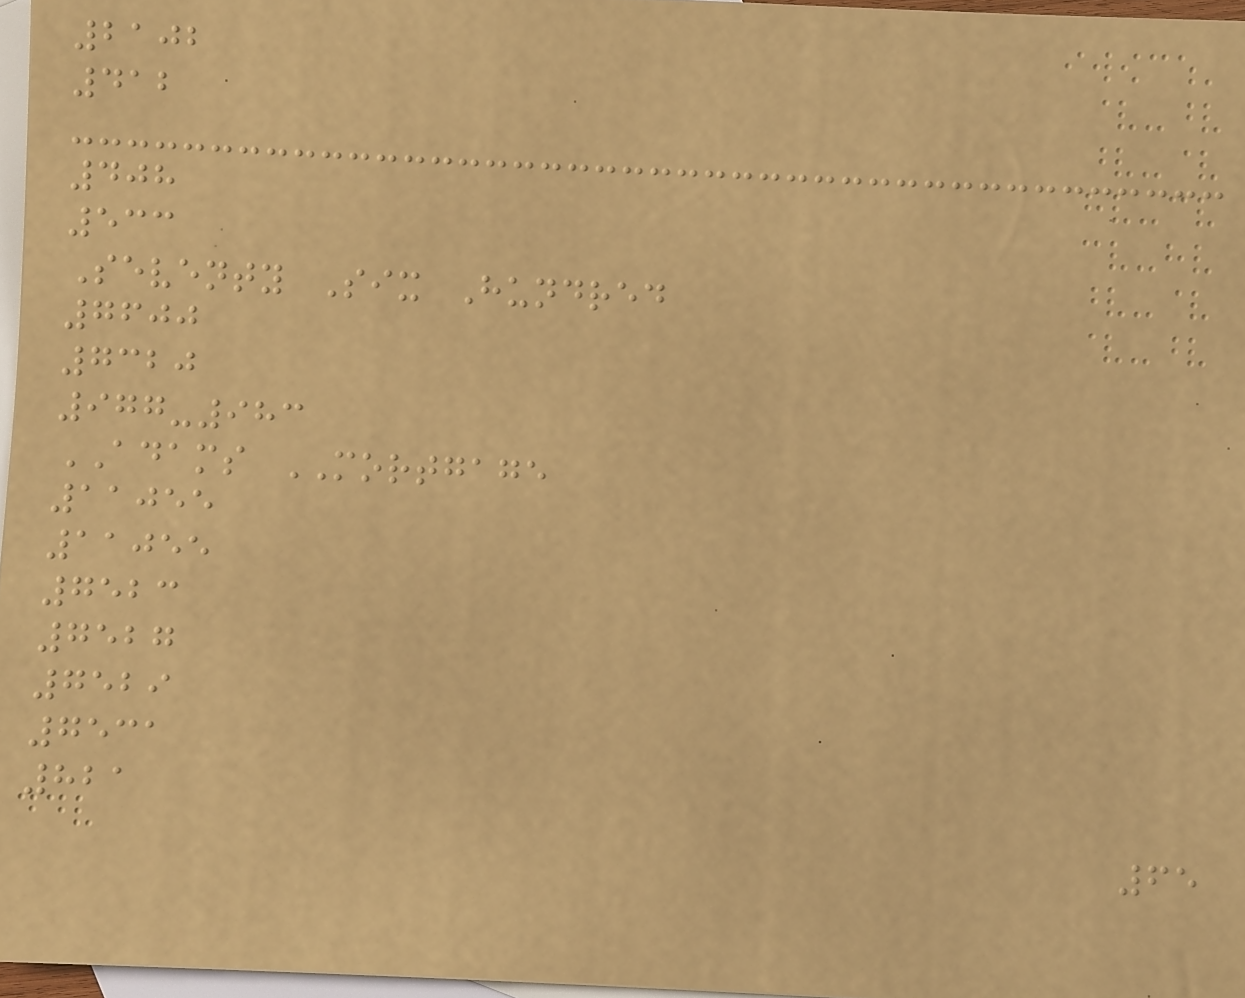2102
412
408
533
Seventy Six Hundred
7600
7320
977-983
ADAMS MORTGAGE
11055
11055
7523
7527
7529
7531
821
65
